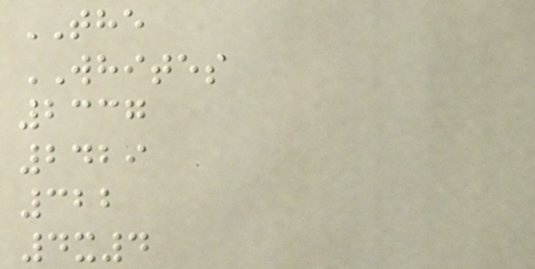THE
WHITES
2337
2429
322
4x4
